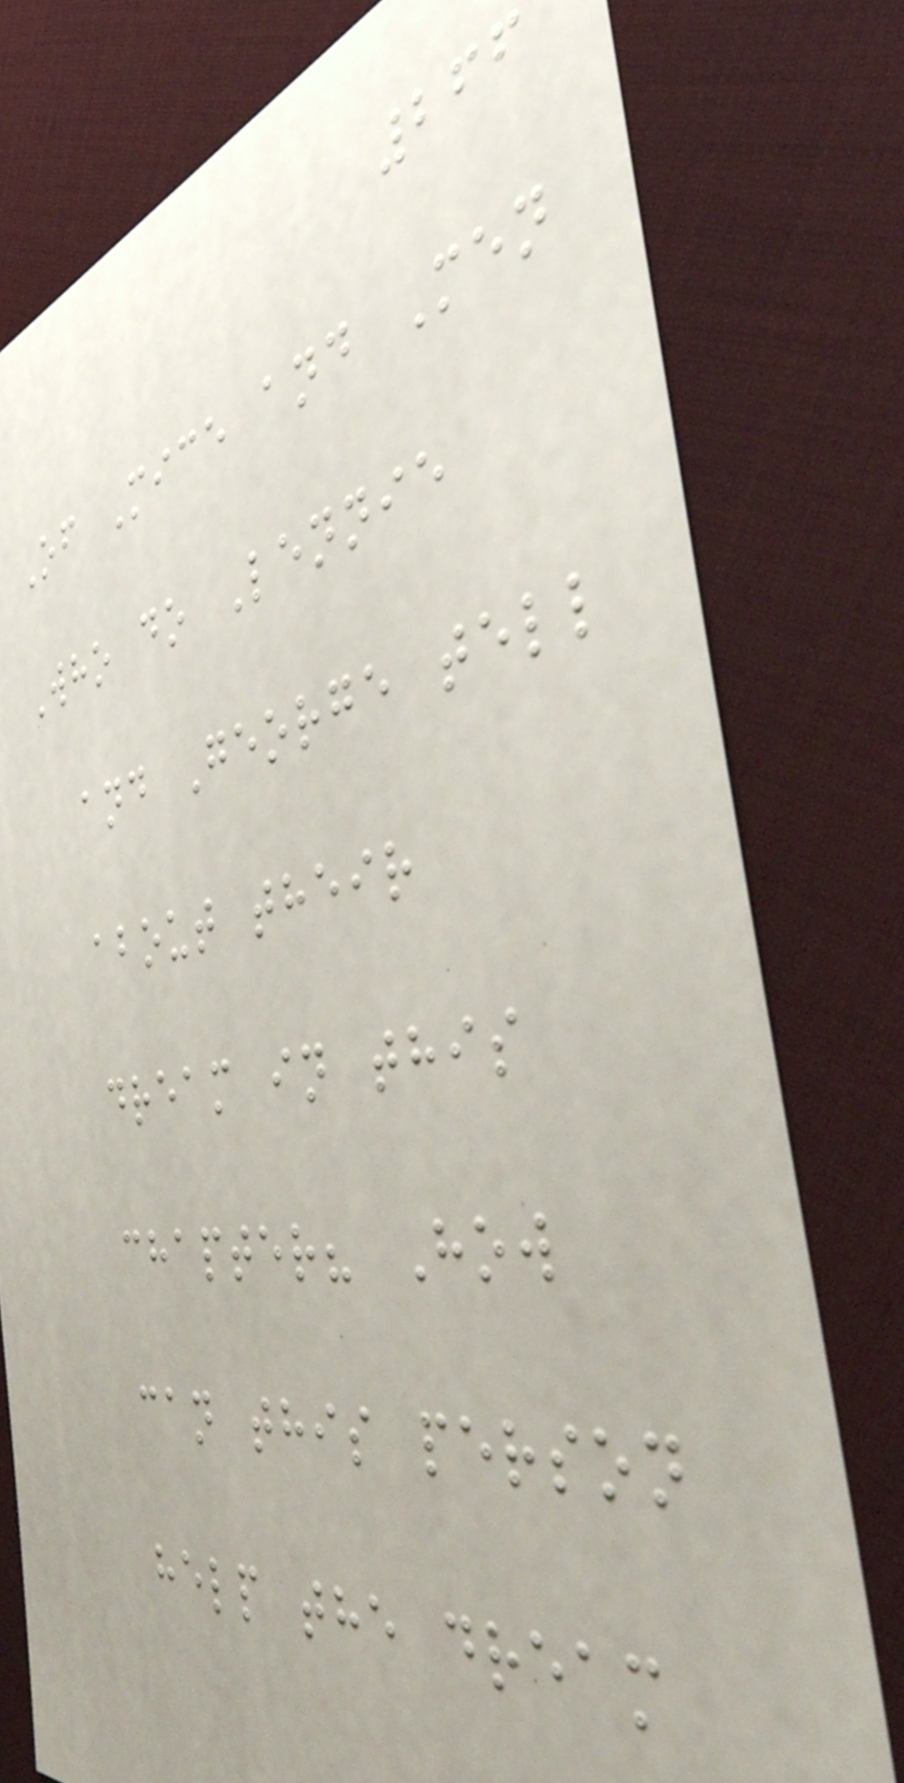266
Of Mice and Men
Who do Lennie
and George tell
about their
dream in this
chapter? How
can this person
help the dream
